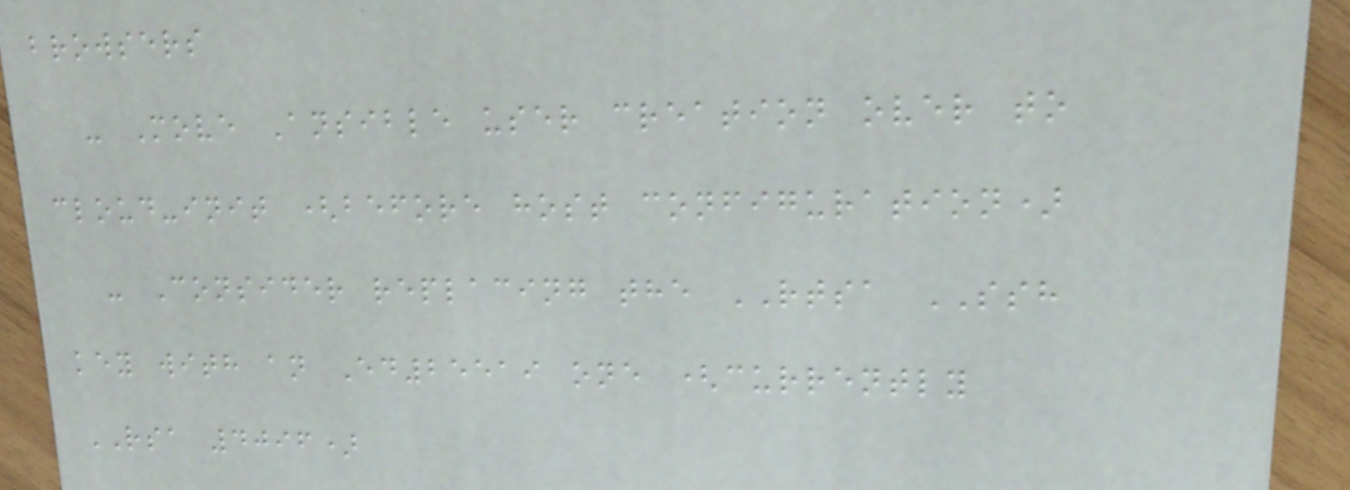browsers
- Move Ansible user creation over to
cloud-init (before host configuration)
- Consider replacing the RTSA SSH
key with an Ed25519 one (currently
RSA 4096)
